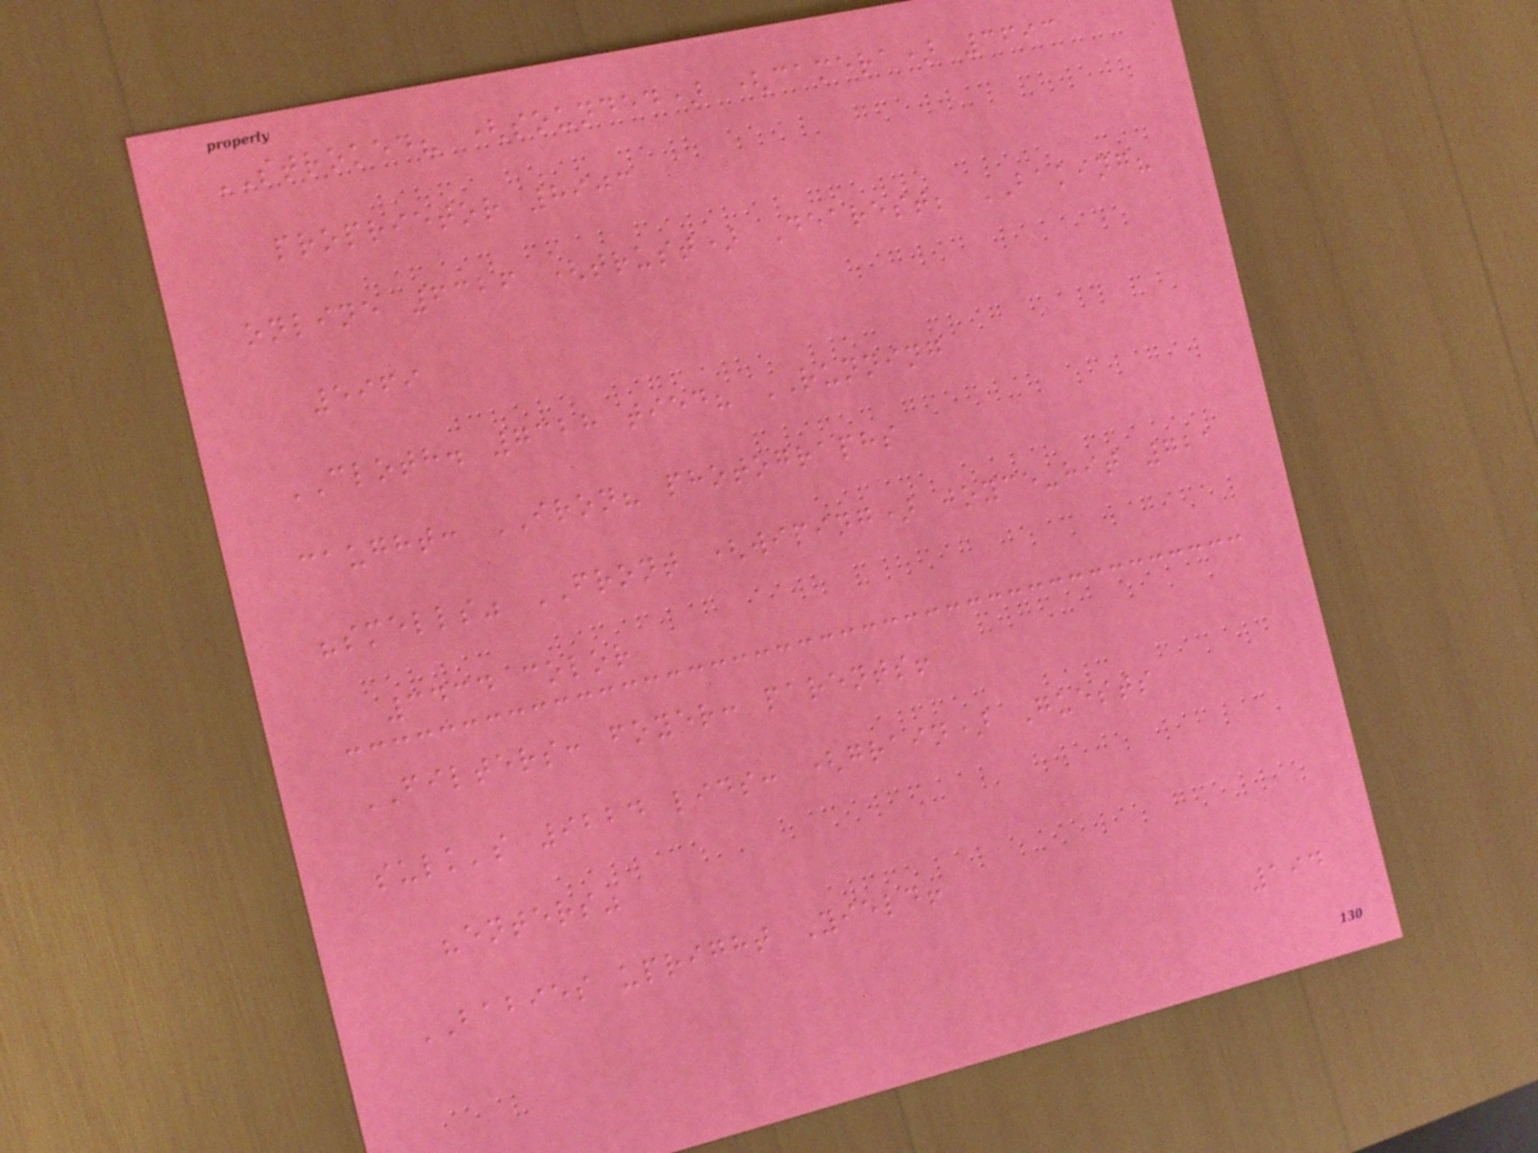STROKED? (sounded) (camera) 3693
proprietor 8903
online 6326 (trust) Dearest; BAKING?
5969
CLOTH. 7328 tied? RUNNING
caught: IRON? photographs
"smells" FRONT (wiping) joyce-hit 721
3434 color
FILTERS: foyer: parents!
sulk's 9224 lids: (grain) Guests
"enters"
BABIES upright Yield!
194
